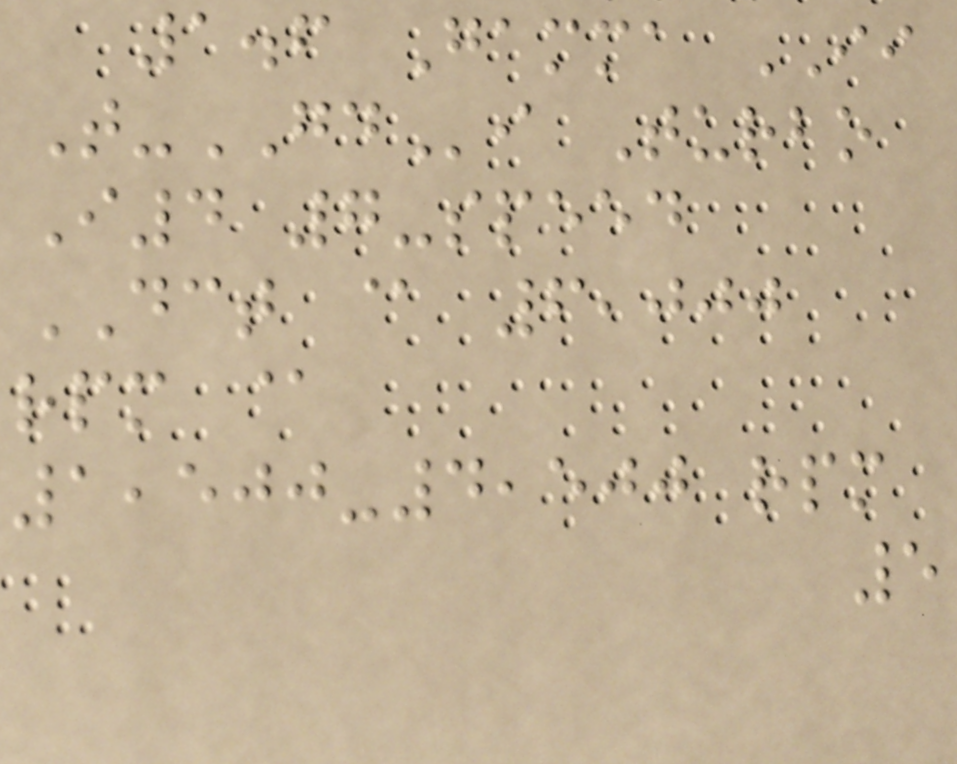1.6 Gamma II
T-GDi Turbo
I4 7-speed
DCT @ 6,000
rpm @
1,500-4,500 rpm
5
